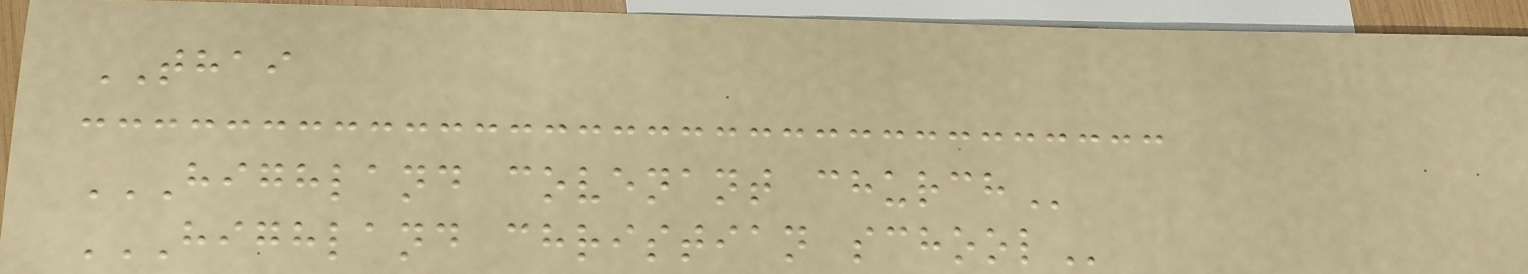THAI
HIGHLAND COVENANT CHURCH
HIGHLAND CHRISTIAN SCHOOL
